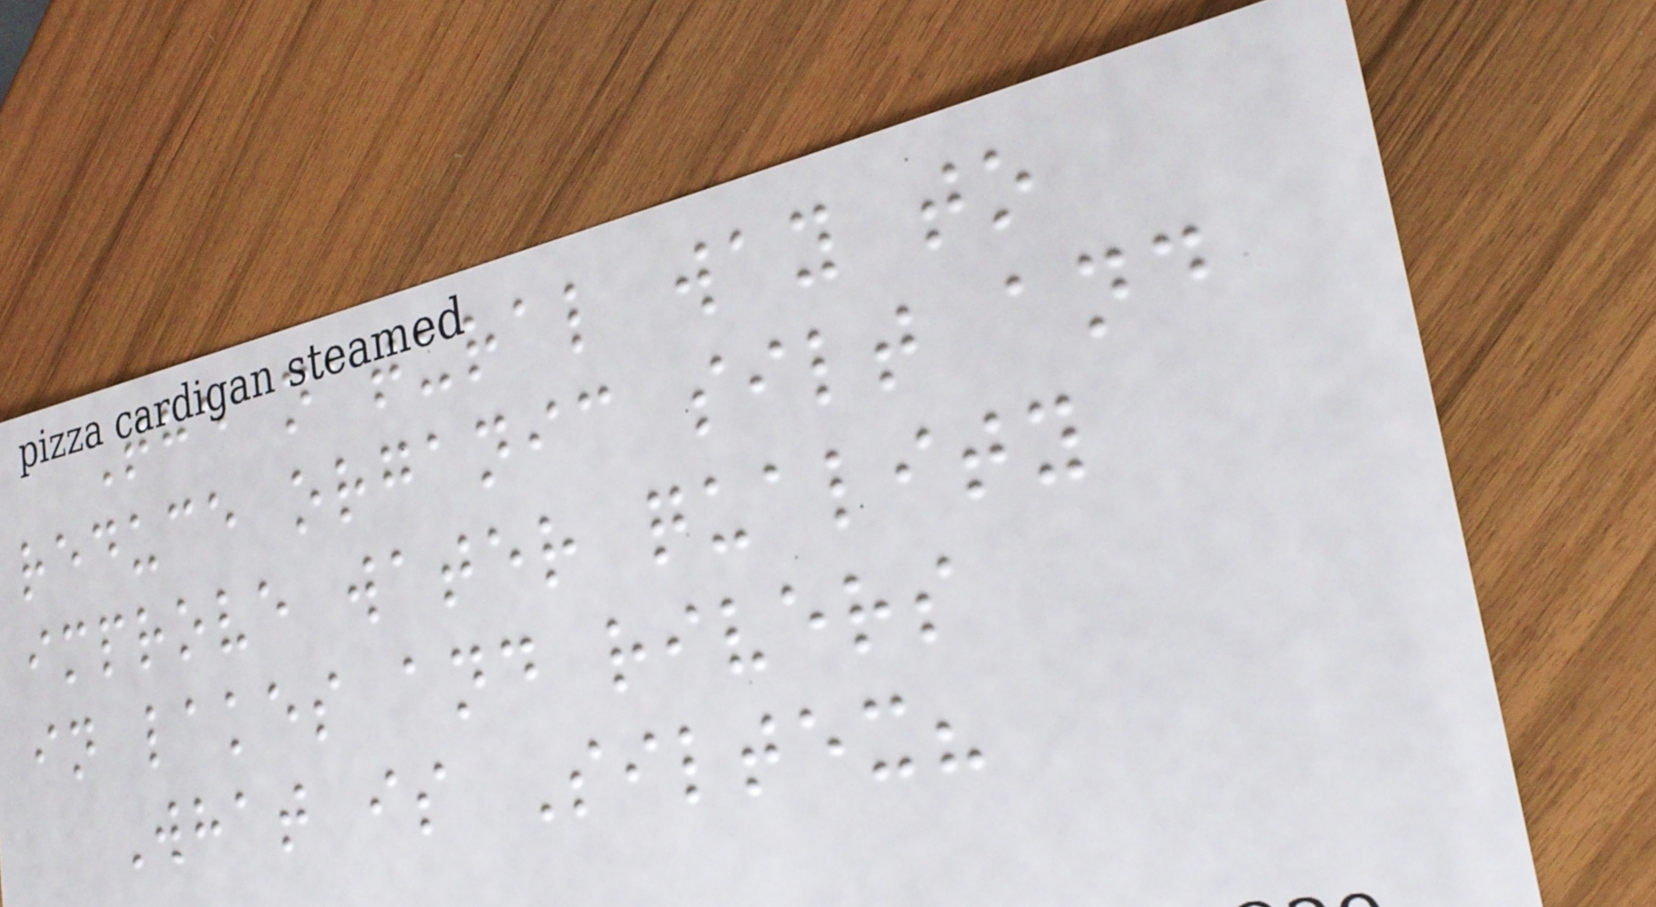The natural way to
reduce organic silt and
improve water quality
in lakes and rivers
What is Siltex?
